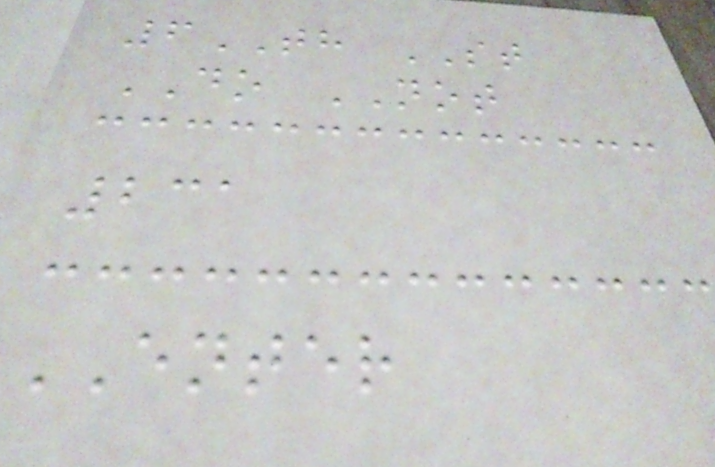6TH ST
DO NOT
231
ENTER
